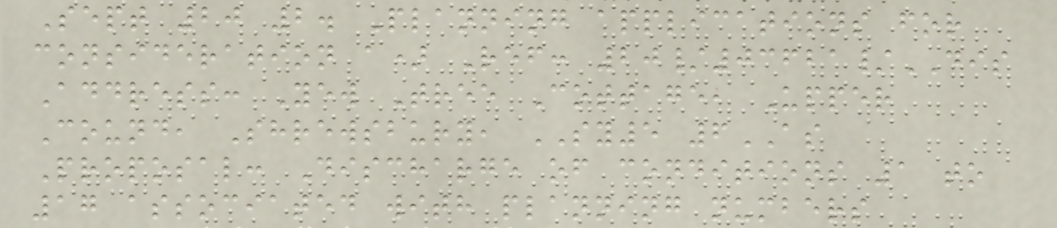Sept 20 2. Planning applications for
consideration a) Ref: 20/03621/DIS
Address: Yew Tree Cottage, Upper
Cound, Shrewsbury, SY5 6AS
Proposal: Discharge of conditions 1 to
17 associated with planning numbers
